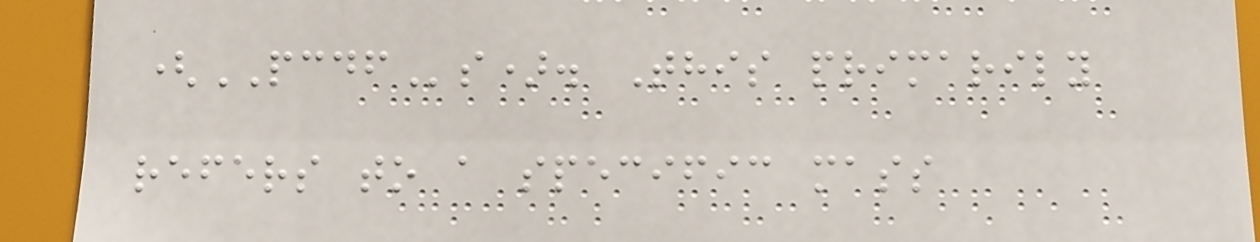(PCDFs). This primarily
refers to a specific mass
